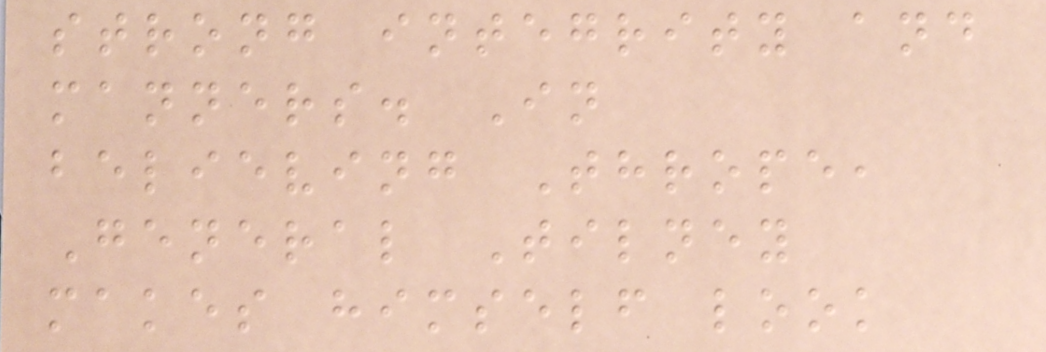strong integrity and
manners. In
believing Thrope,
General Tilney
makes himself look
